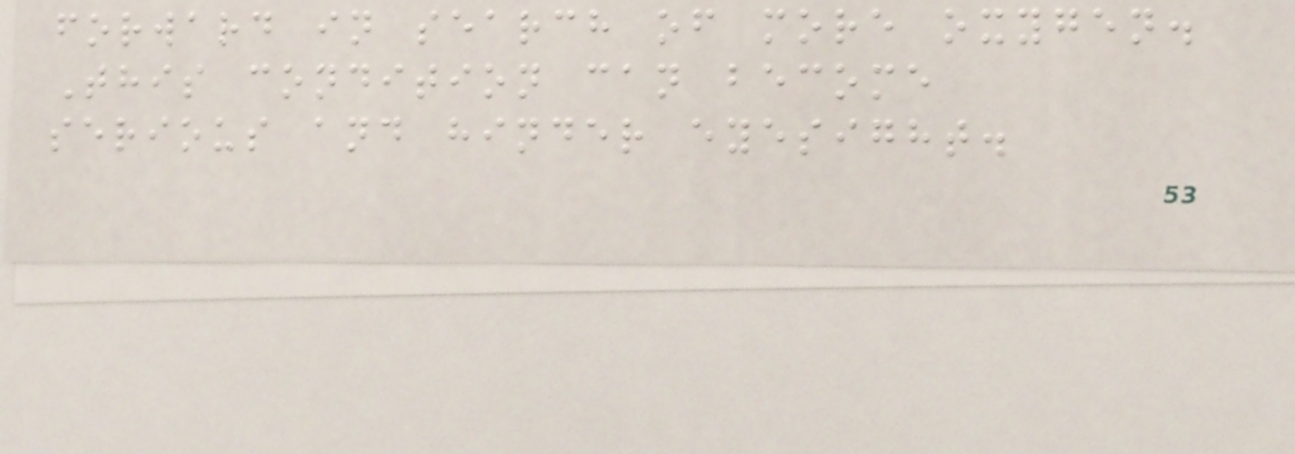forward in search of more oxygen.
This condition can become
serious and hinder eyesight.
